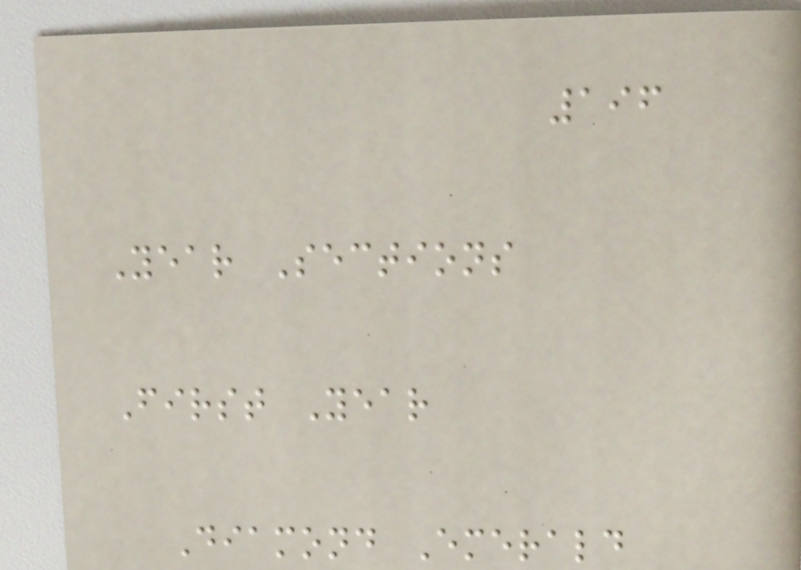196
Year Sections
First Year
Diamond Emerald
